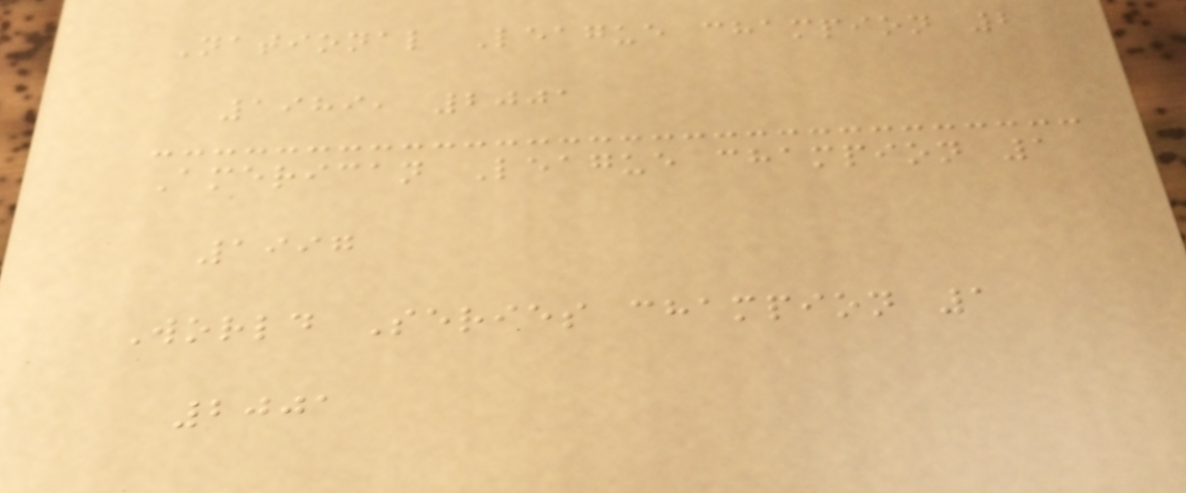National League champion 2
1989, 2001
American League champion 1
1997
World Series champion 1
2001
